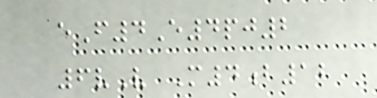eF4E4pj2
6vV M4b12
